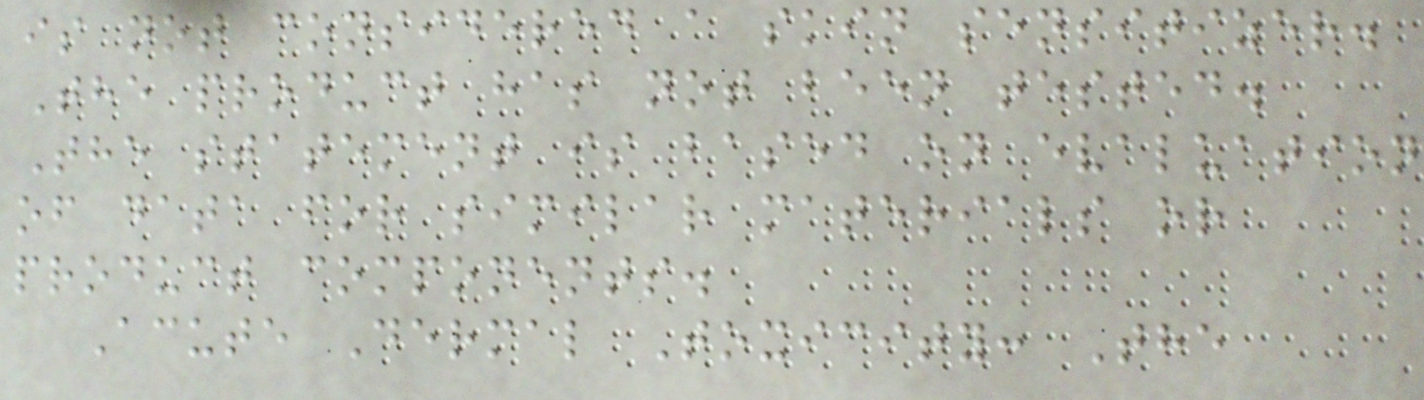is not considered a skin sensitizer.
The product has not been tested.
The statement is based on evaluation
of data for similar materials or
product components.
Acute Dermal Toxicity: The
